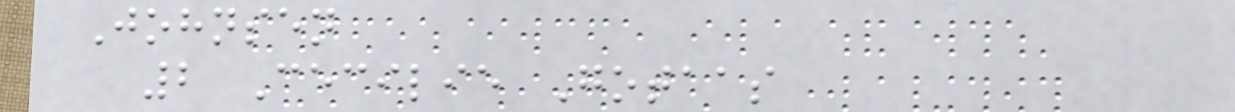Johnsen
2 Cecilie Gotaas
